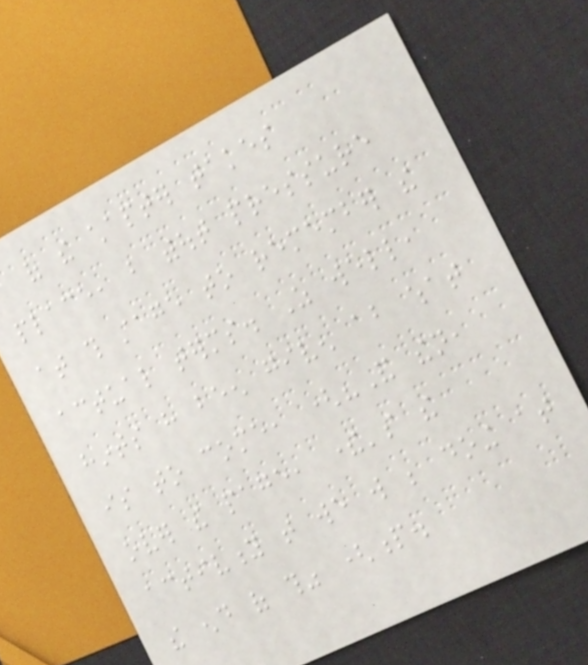of the chapter takes
place, but without pressure
at this stage to remember the
actual terms. As well,
hints have been given about what
is to come, ("And then,
over the page, there's the
activity that we will be doing at
the end of this" (p.
